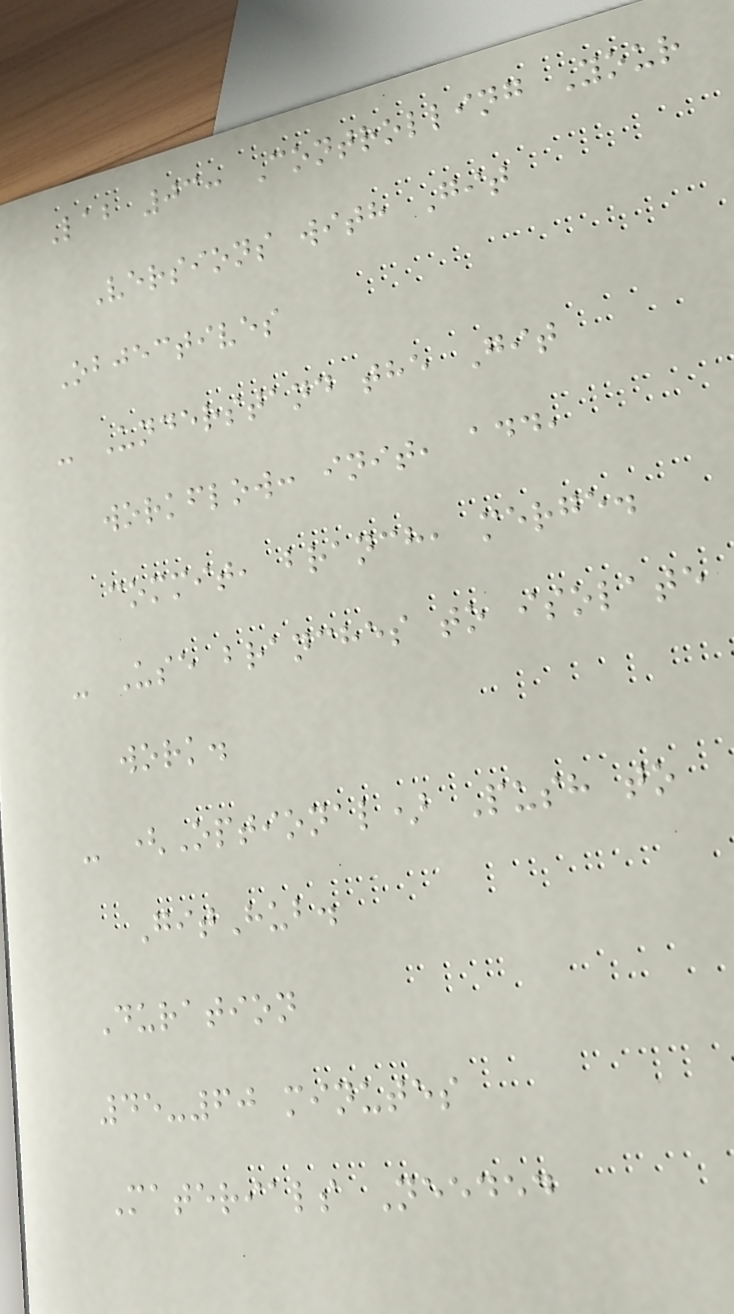Lab 03: Controlling Your
Versions with Git
Objectives
- Understand the Git
workflow: init, add,
commit, branch, merge.
- Use branches to isolate
work.
- (Optional) Push to
GitHub.
Duration
45-60 minutes
Materials Needed
